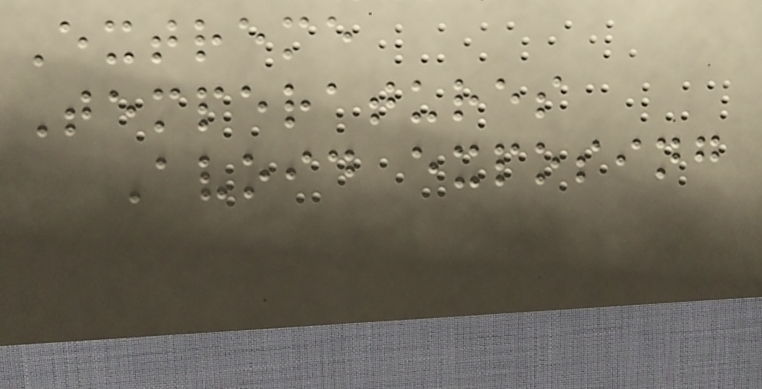Extreme
Temperatures
Avoid exposing
